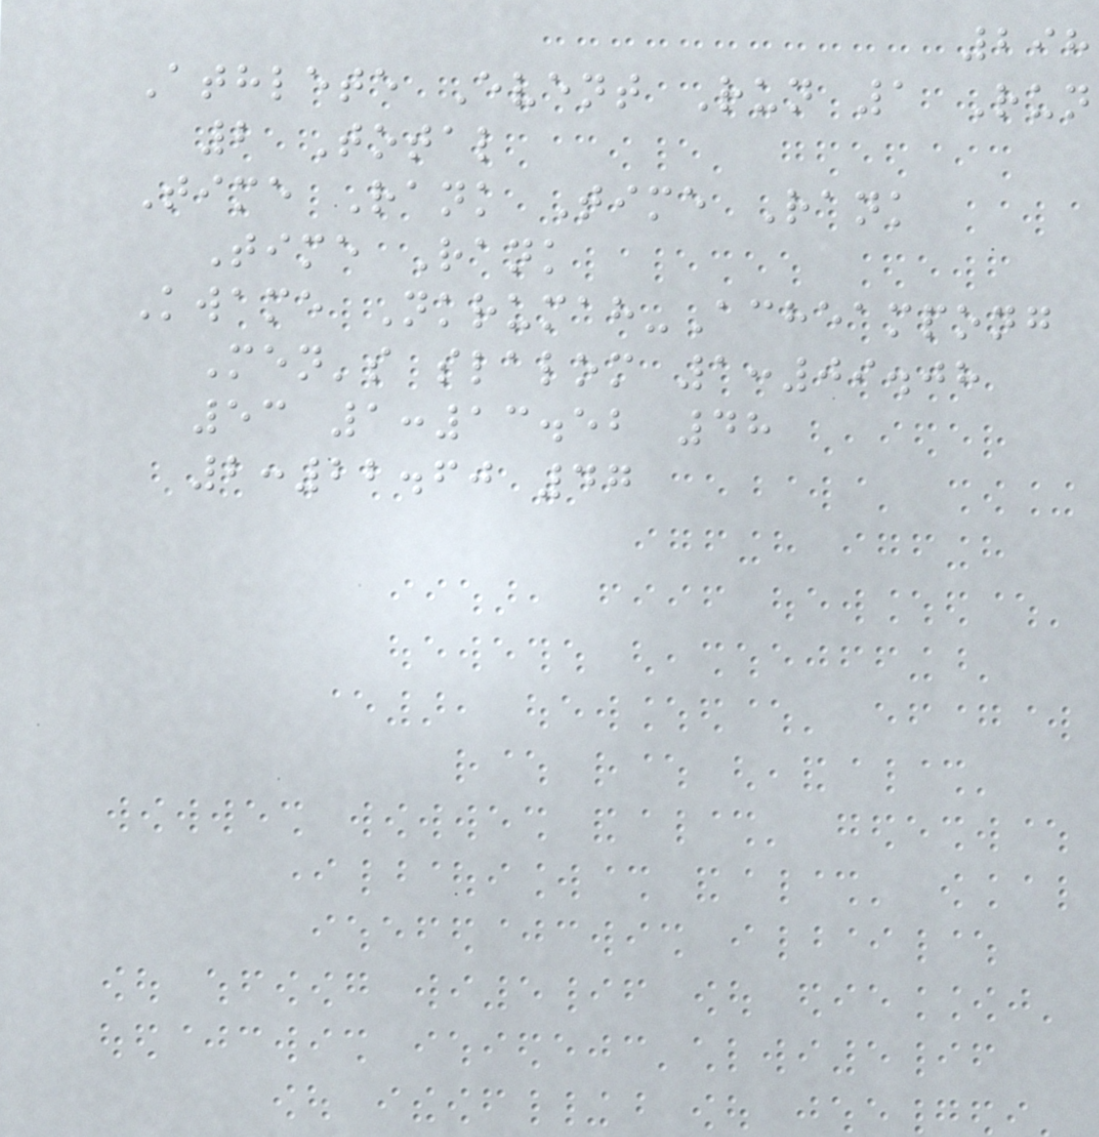298
Athlete Event Run 1 Run
2 Total
Time Rank Time Rank
Time Rank
Kwame Nkrumah-Acheampong
Men's slalom 1:09.08
53 1:13.52 48
2:22.60 47
